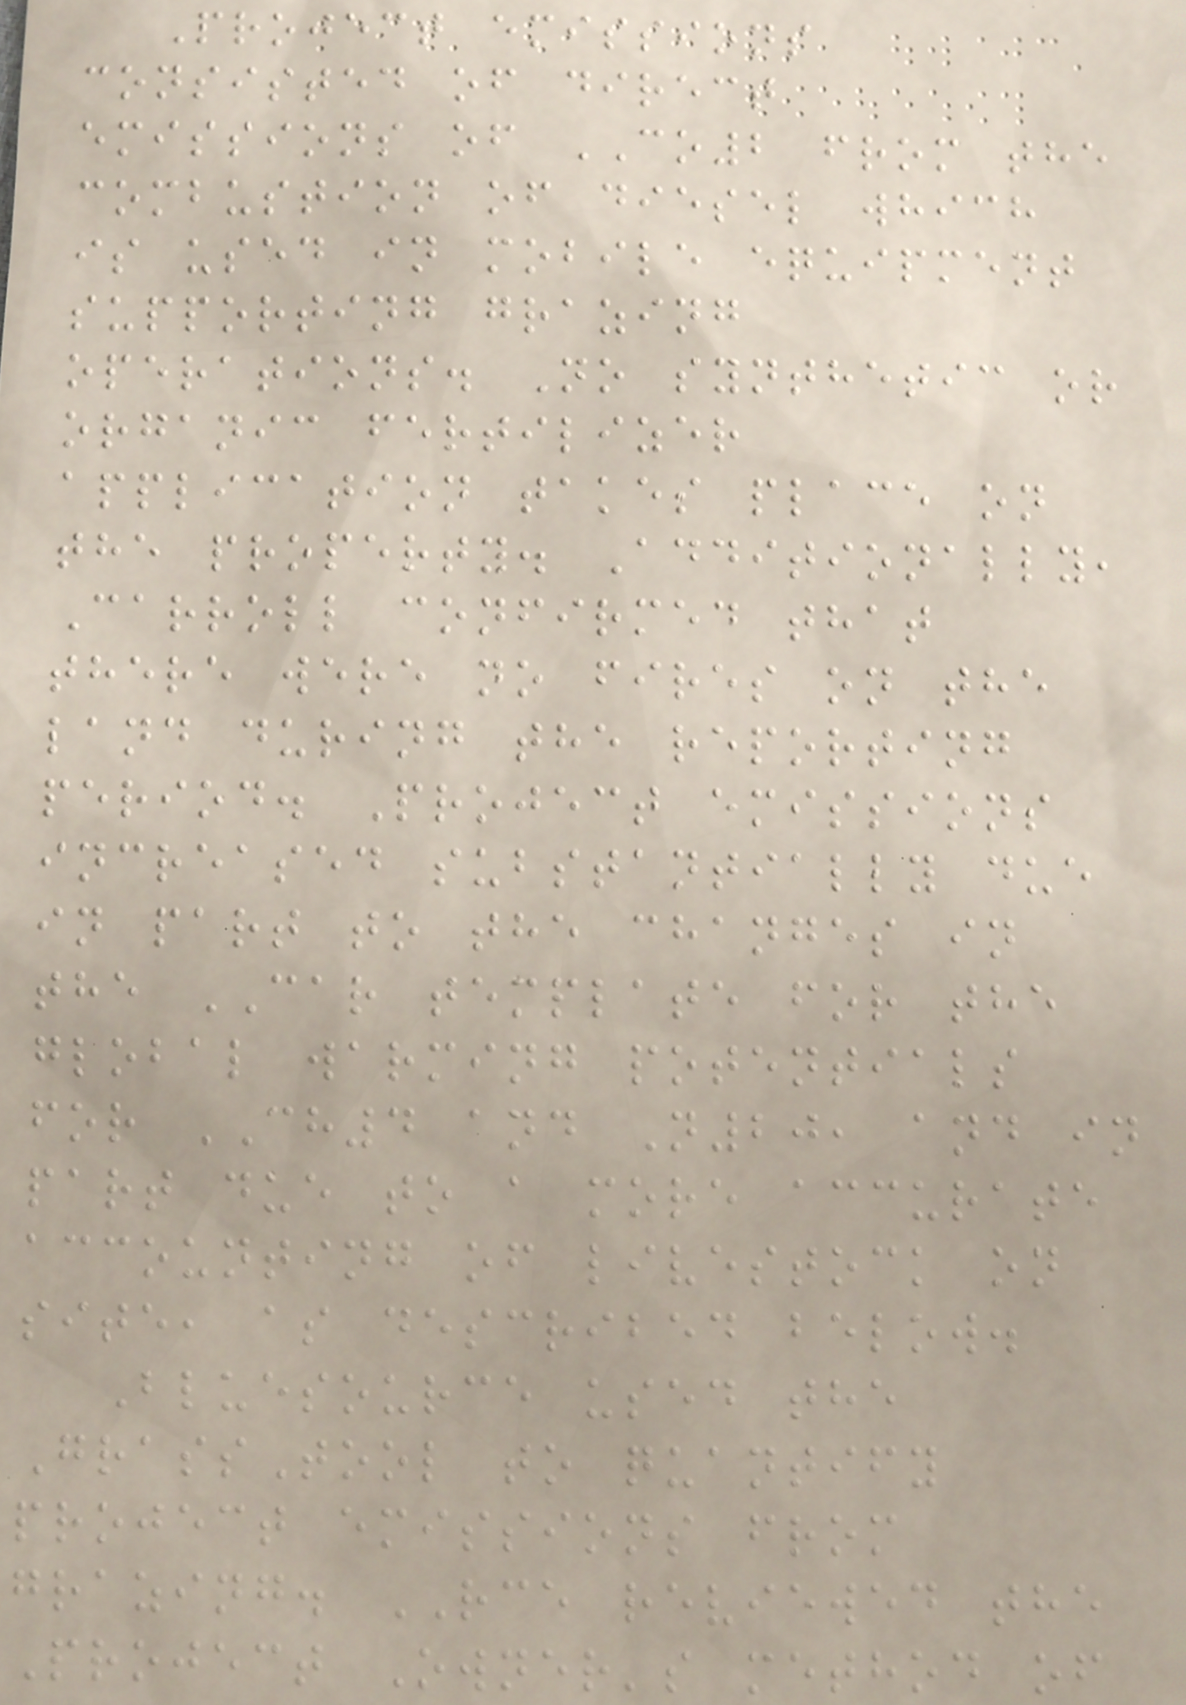Project emissions
consisted of direct
emissions of CO2 from the
combustion of diesel which
is used in mobile equipment
supporting grazing
operations. No synthetic or
organic fertilizer
application takes place on
the property. Additionally,
Carroll confirmed that
there were no fires on the
land during the reporting
period. Project emissions
increased substantially due
in part to the changes in
the CAR template for the
global warming potentials
for CH4 and N20, and in
part due to a more accurate
accounting of livestock on
site, as described below.
Bluesource used the
GrassTool to quantify
project emissions from
grazing. RCE reviewed the
Project Owner's method of
